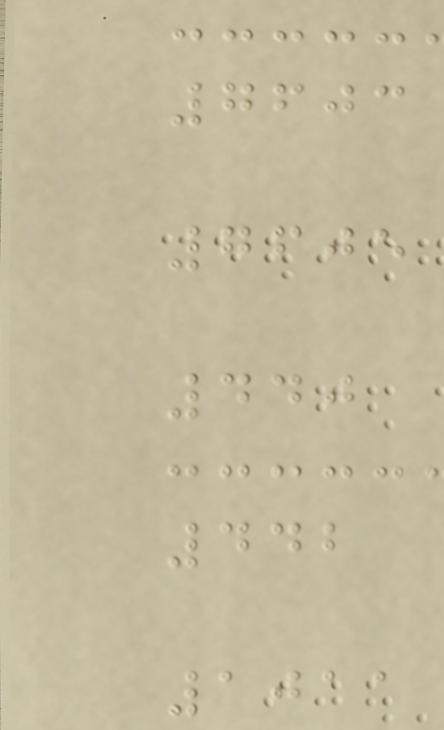7603
7605
440
442
1011
